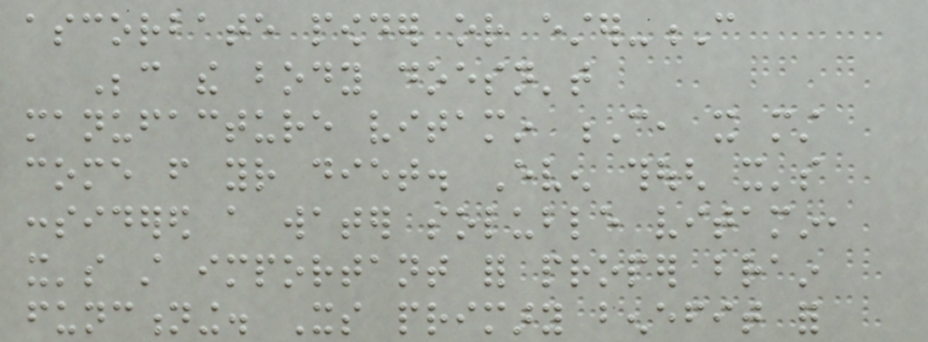ascorbate powder or ester-C
Because the body doesn't
manufacture vitamin C, it must
come from your diet. Even though it's
considered a water soluble vitamin,
it's still important for proper brain
functioning. Its primary benefit for
